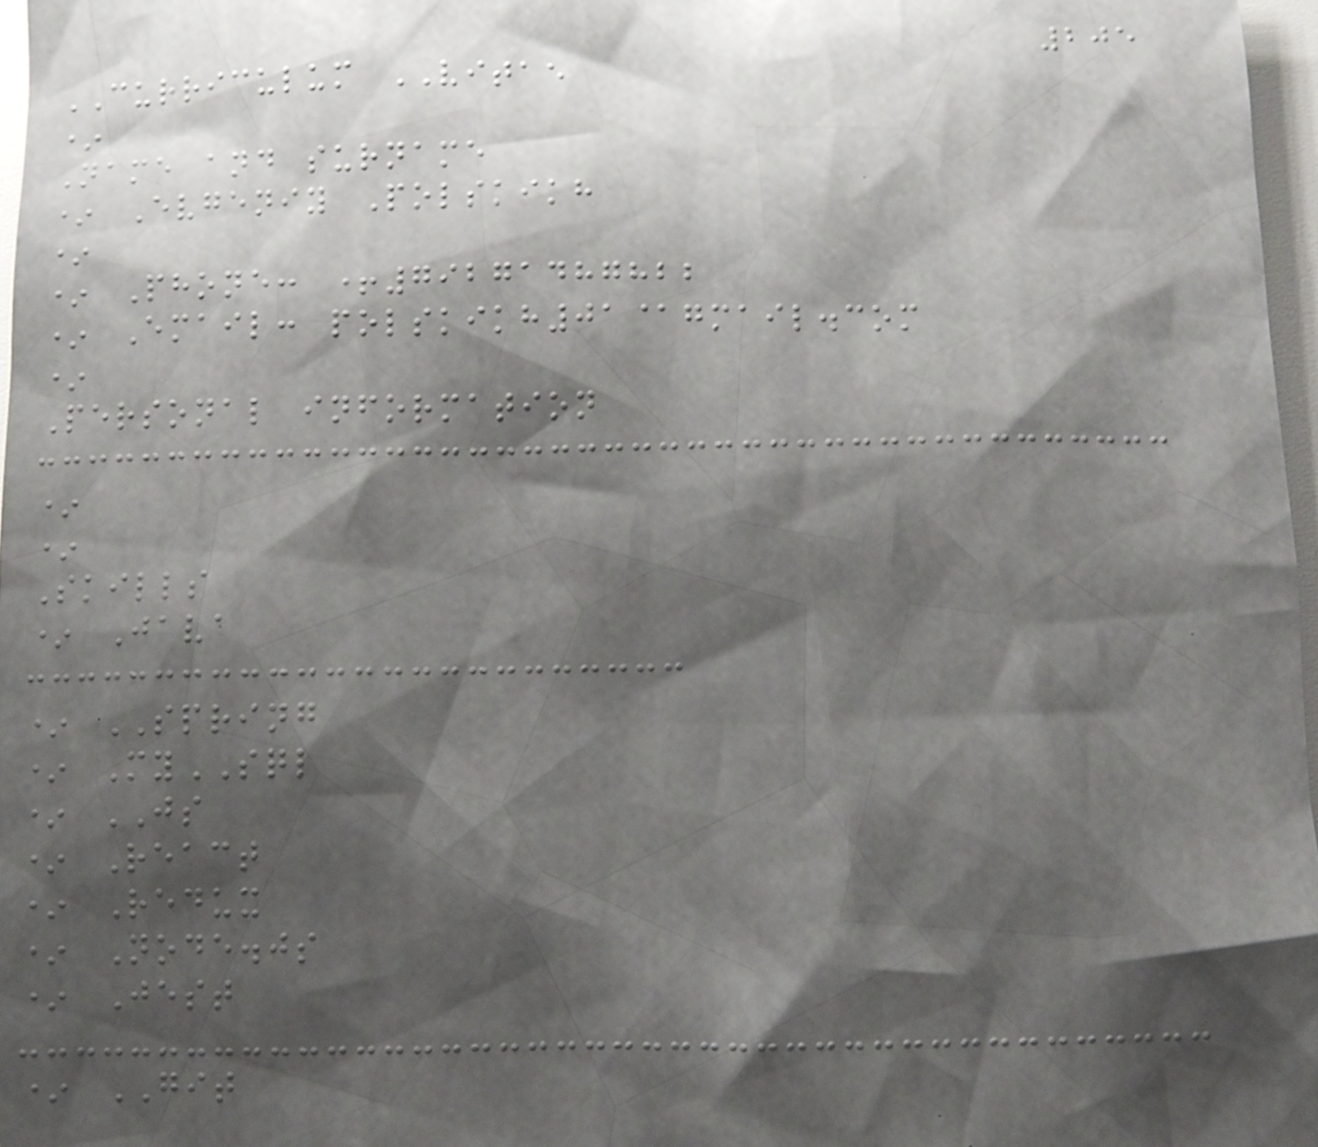205
CURRICULUM VITAE
*
Name and surname
* Evgeniy Polskikh
*
* Phone: +79271487822
* Email: polskikh01@gmail.com
*
Personal information
*
*
Skills
* Java
* SPRING
* MySQL
* JS
* React
* Redux
* Node.js
* Jest
* GIT
